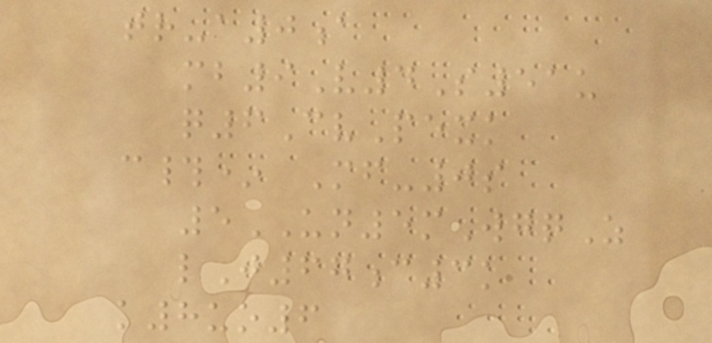tr-a0a
mb9V4S51u
q6CvPexk
c#* Mf-0s
5UN5mWgqZ
lJ67c3k
k8uo6
